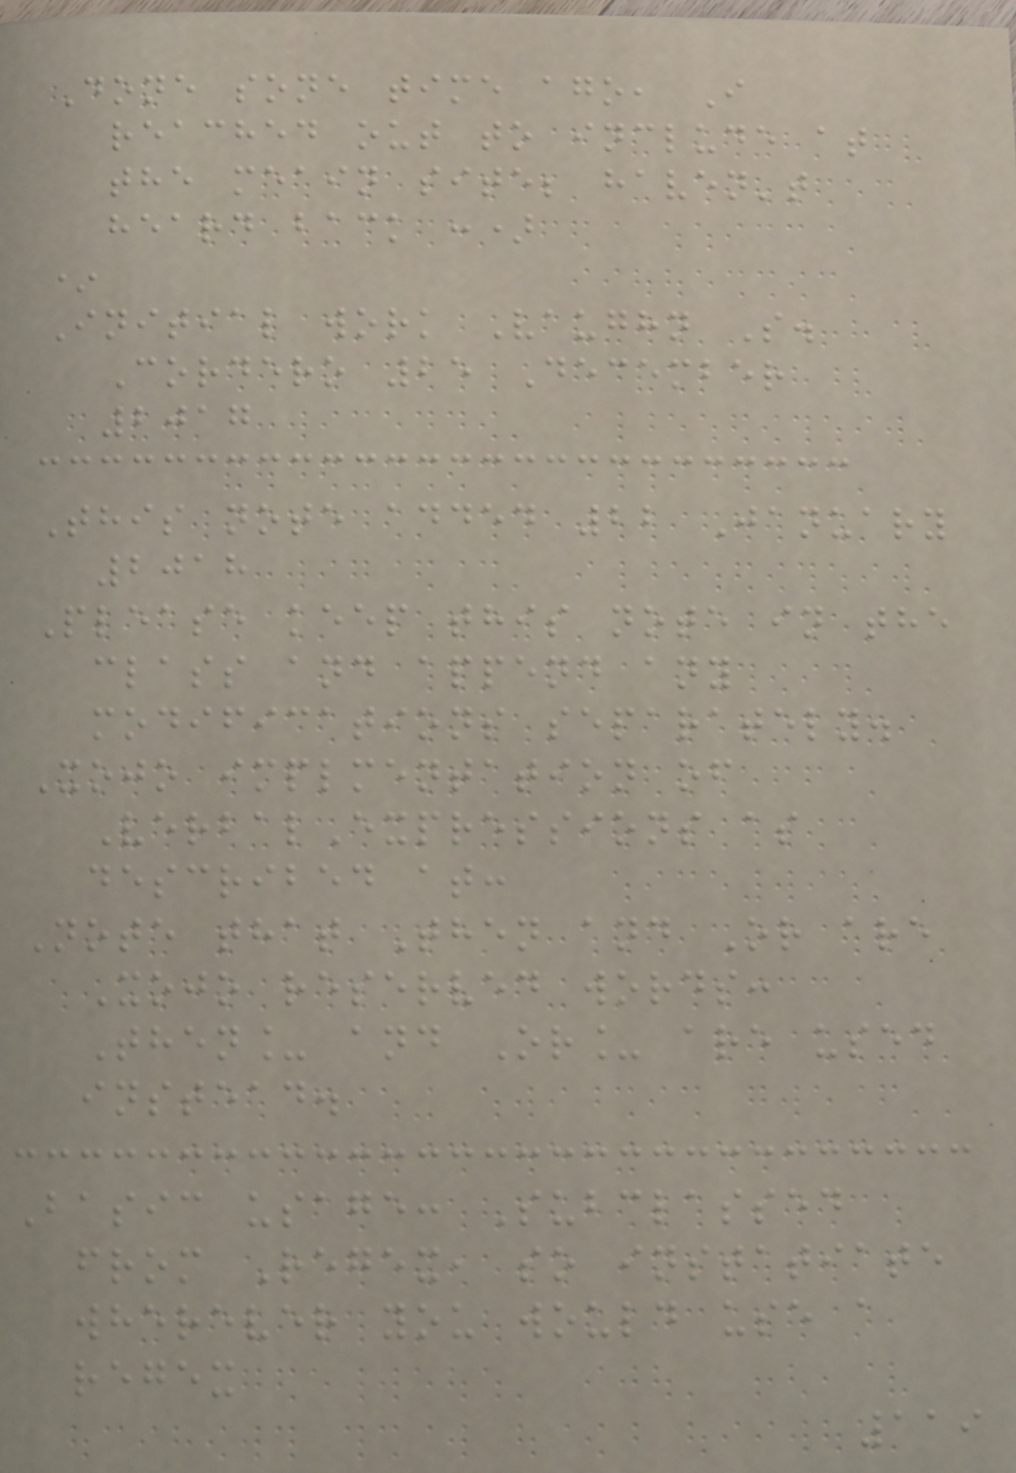Done sone time ago, I
reached out to include at
the meain site; haven't
heard back :)
*
Initial work Vaughn S.
Cordero 25 December
2017
This note added 22 January
2018
Please keep this note in the
class and append any
modifications separately.
Xojo implmentation of
VerbalExpressions as
described at:
Note that Then and Or are
Xojo reserved words:
Then_ and Or_ are used
instead.
Basic usage: Subclassed
from Regex, so instatiate
wherever you would use a
regex
119
